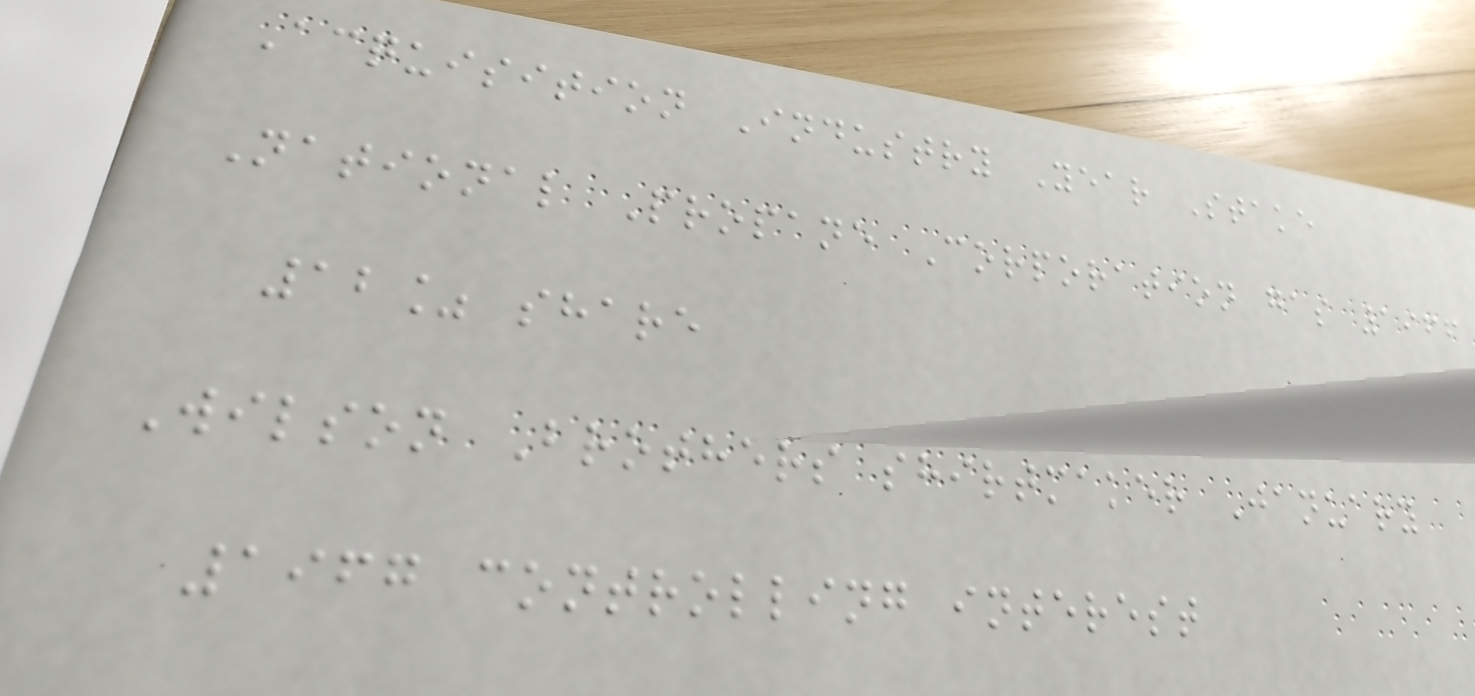Acquisition Industry Year Stake
National Propane Corporation gas 1966
12% share
Wilson Brothers shirtmaker January
1967 controlling interest
